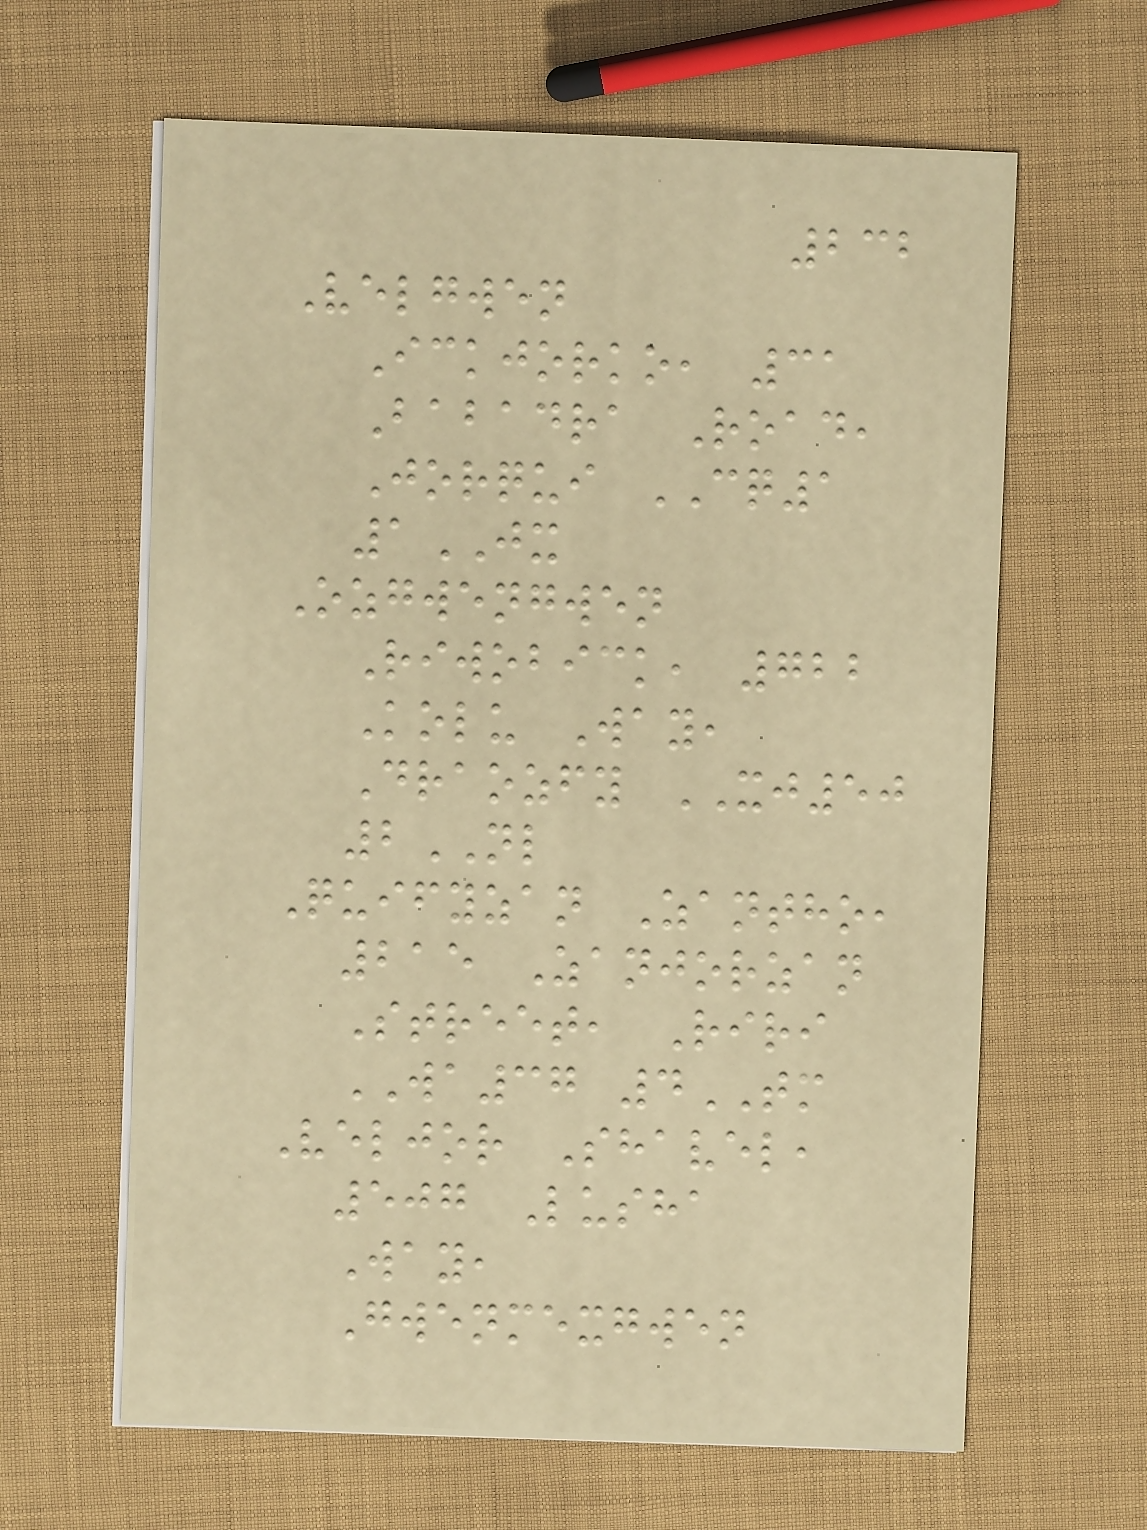232
Velgwen
Ickjorko, 31
Babadra Road,
Jorqui CQ1
1JX
Ozgwengwen
Riwobick, 722
Kolu Way,
Draozfy XJ50
2NL
Quifyzan Zantho,
215 Zanjorzan
Street, Riri
WA37 4TM
Veljor Shavel,
507 Lusha
Way,
Gwenmexgwen
